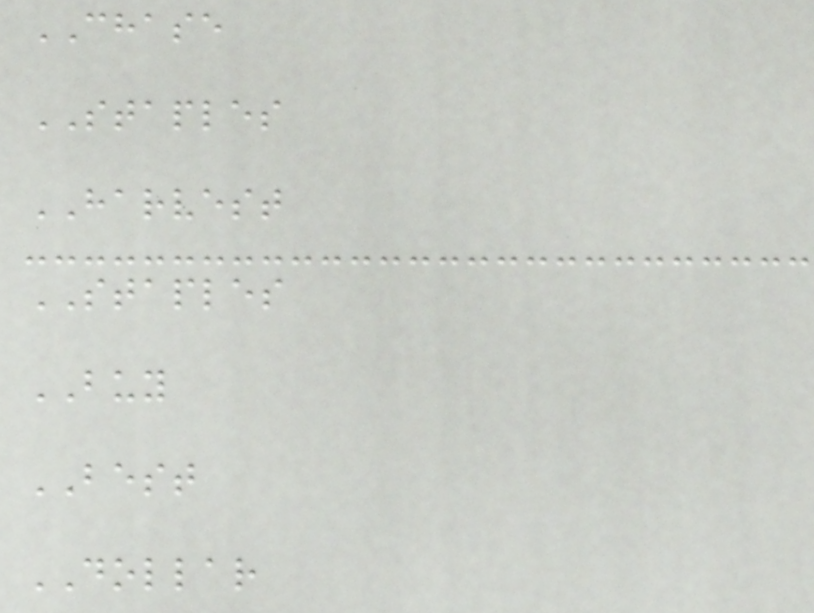CHASE
STAPLES
HARVEST
STAPLES
BUY
BEST
DOLLAR
